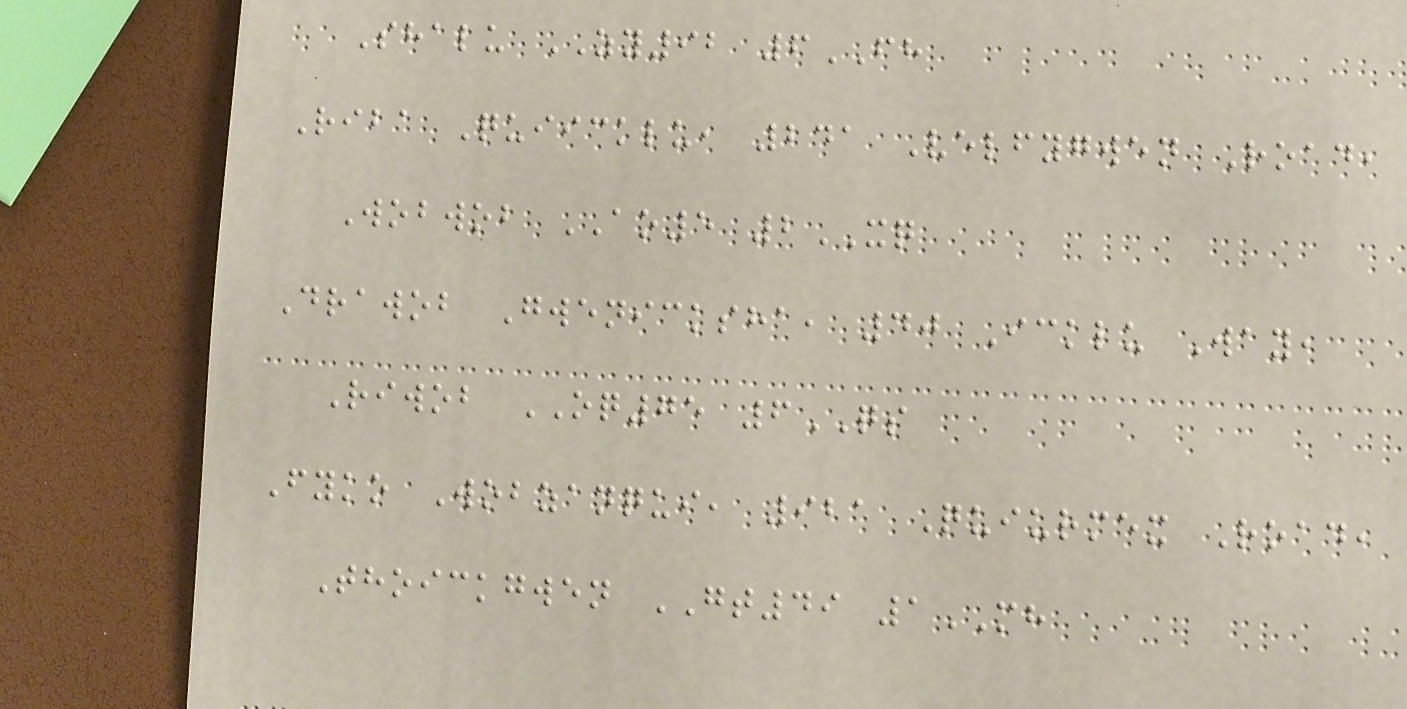Shalu ZY92 6FH
Riba Quiicklu, 241 Velfygwen Road,
Wobwob AO5 2XQ
Drawob Gwenicksha, 40 Icklu Way,
Riwob OQ75 6QS
Fyko Wobzanqui, 921 Quiurmex Road,
Thoickgwen GT49 1MH
